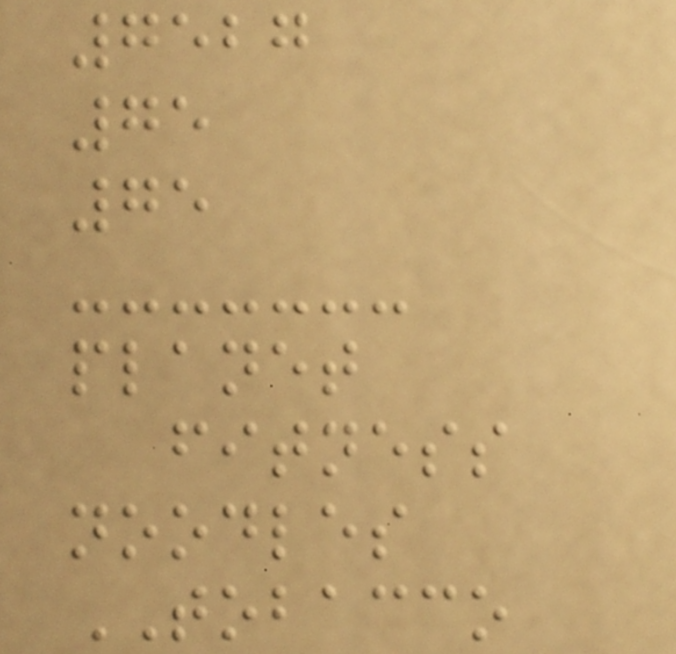7527
75
75
planet
fitness
noodles
TOBACCO
